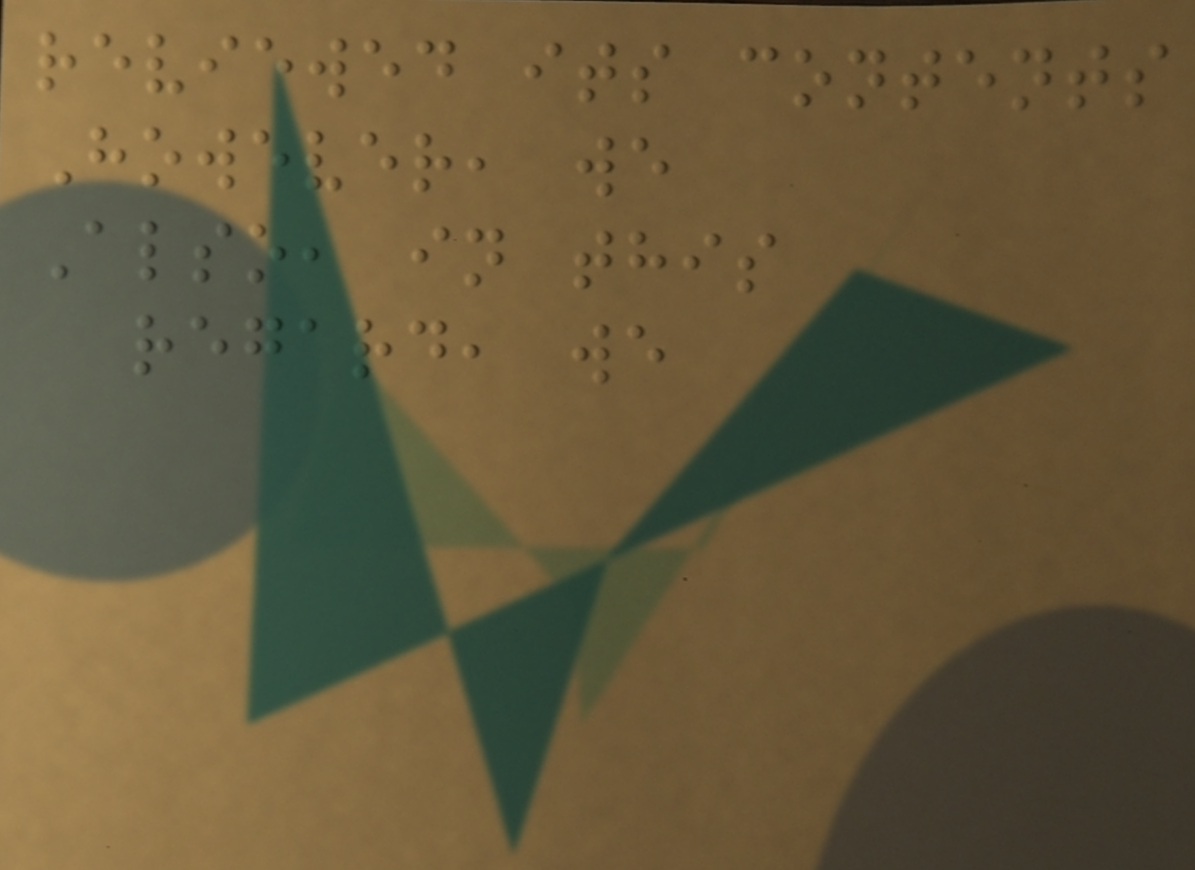reviewed its contents
However, we
Also, in this
regard, we
